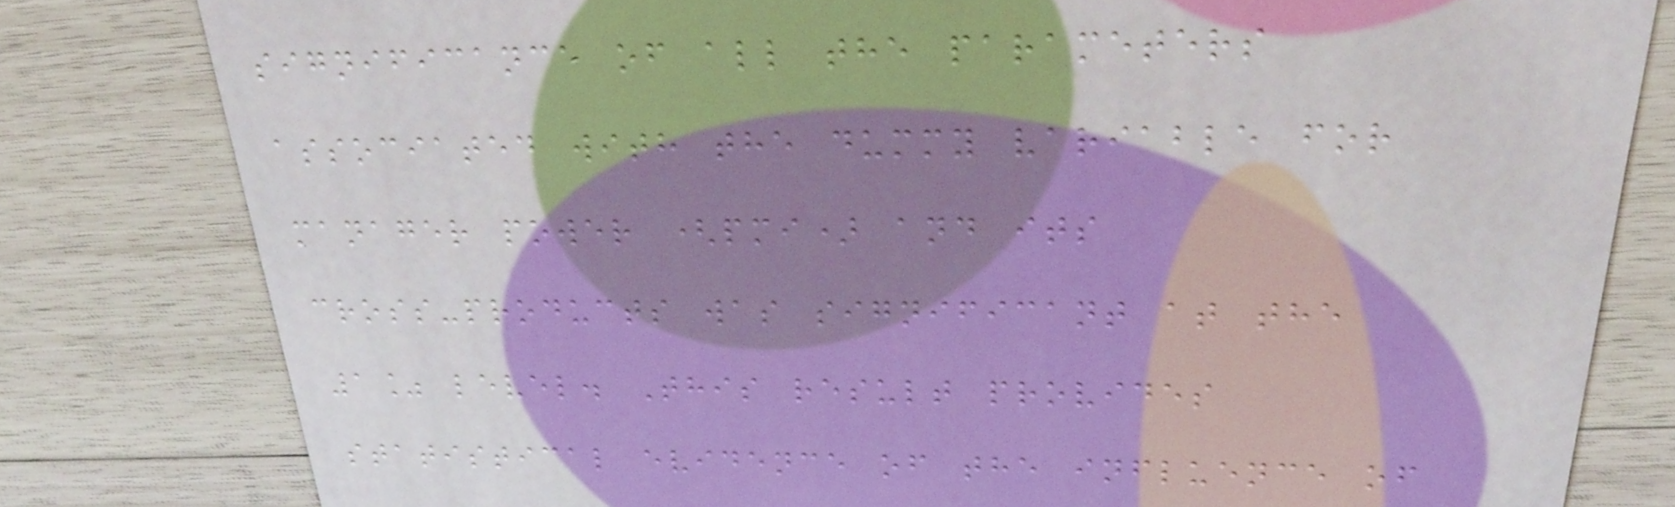significance of all the parameters
associated with the dummy variable for
manager power (pmi) and its
cross-products was significant at the
1% level. This result provides
statistical evidence of the influence of
